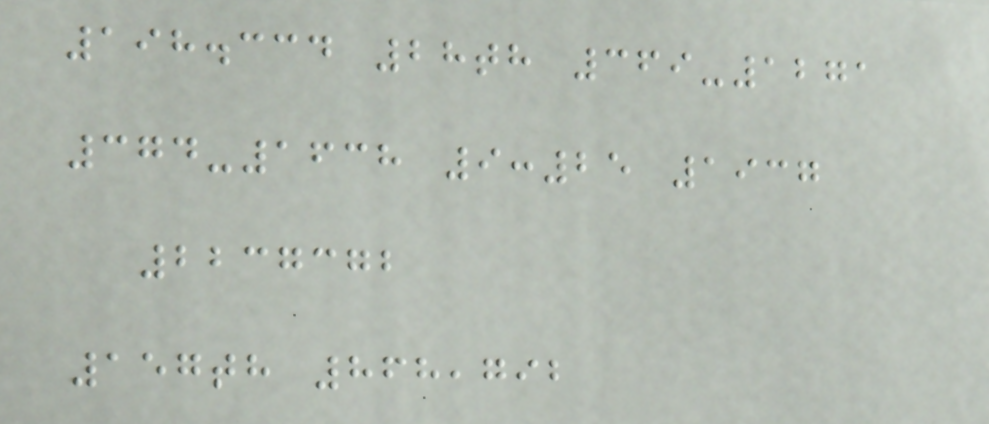198.334 28th 369-1271
374-1638 9:25 1937
2237372
157th 868,792
